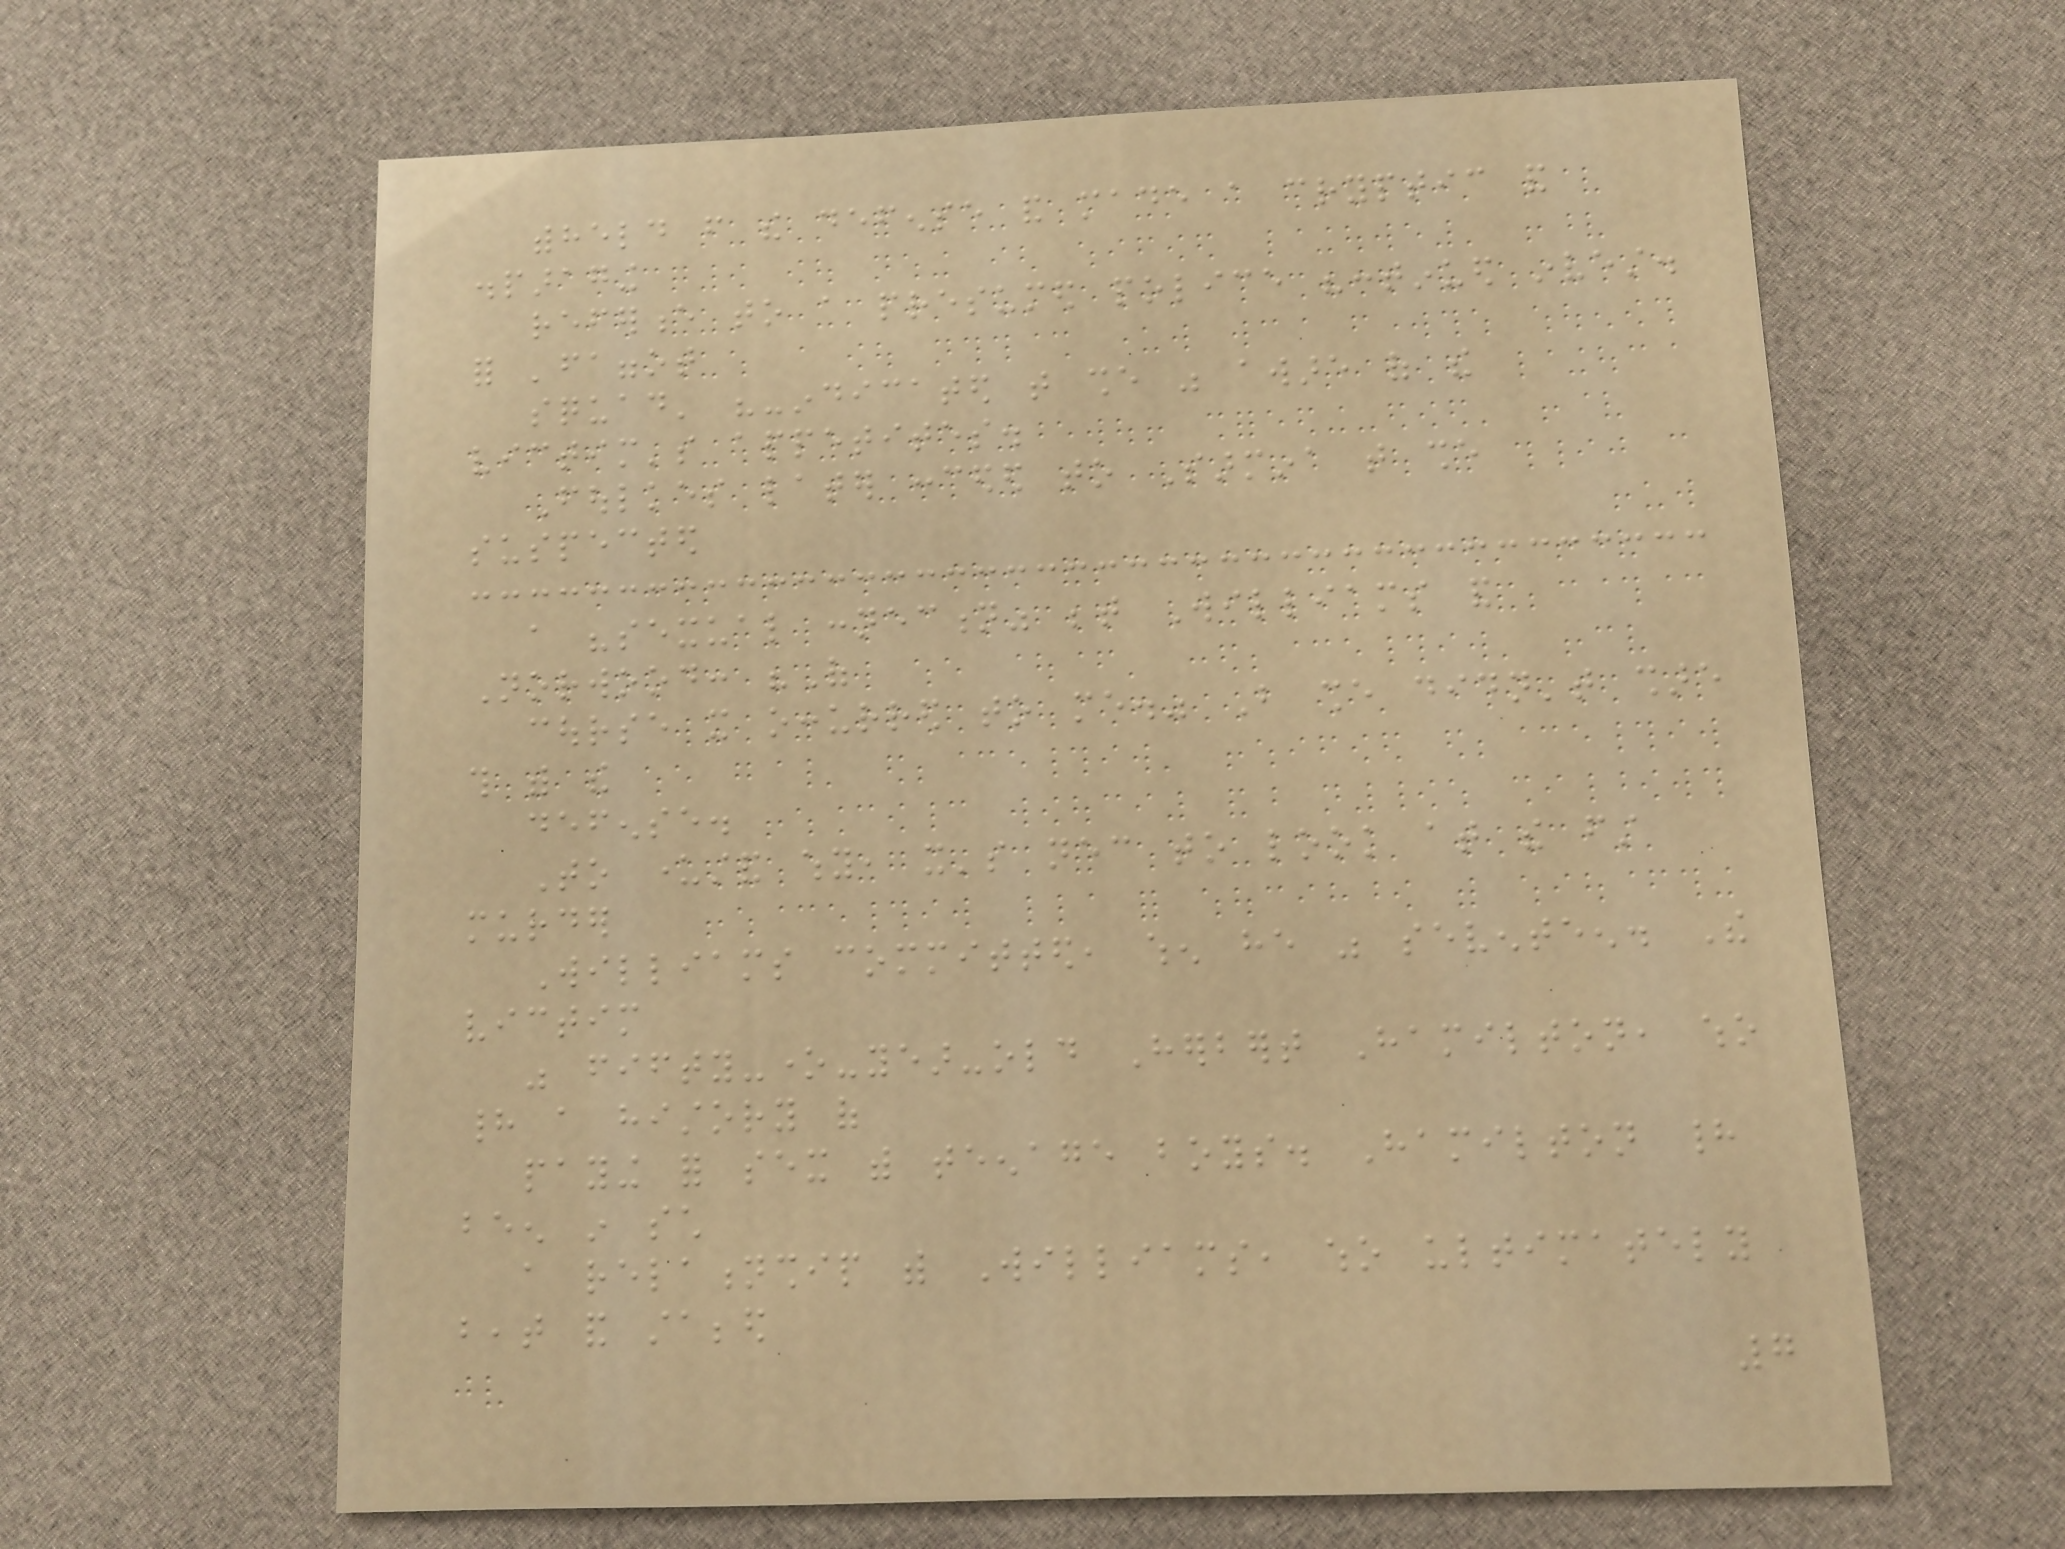withheld from the defense and made a cryptic and
disparaging
reference to a presumed police "continued invest.
for 'faggot
squad' "-indicated that she was aware of the
victim's appetites.
Foulkes later conceded to Sarmina that she
suspected
a "sexual connection" between Williams and
Norwood: "Of
course it occurred to me." But she didn't share
this with the
defense.
To understand why, it's necessary to look at the first
murder
Williams committed, when he was seventeen. The
victim
was fifty-one-year-old Herbert Hamilton, who
had a history of
paying for sex with teenage boys. Hamilton had
been in such
a relationship with Williams, who ultimately
beat and stabbed
7
